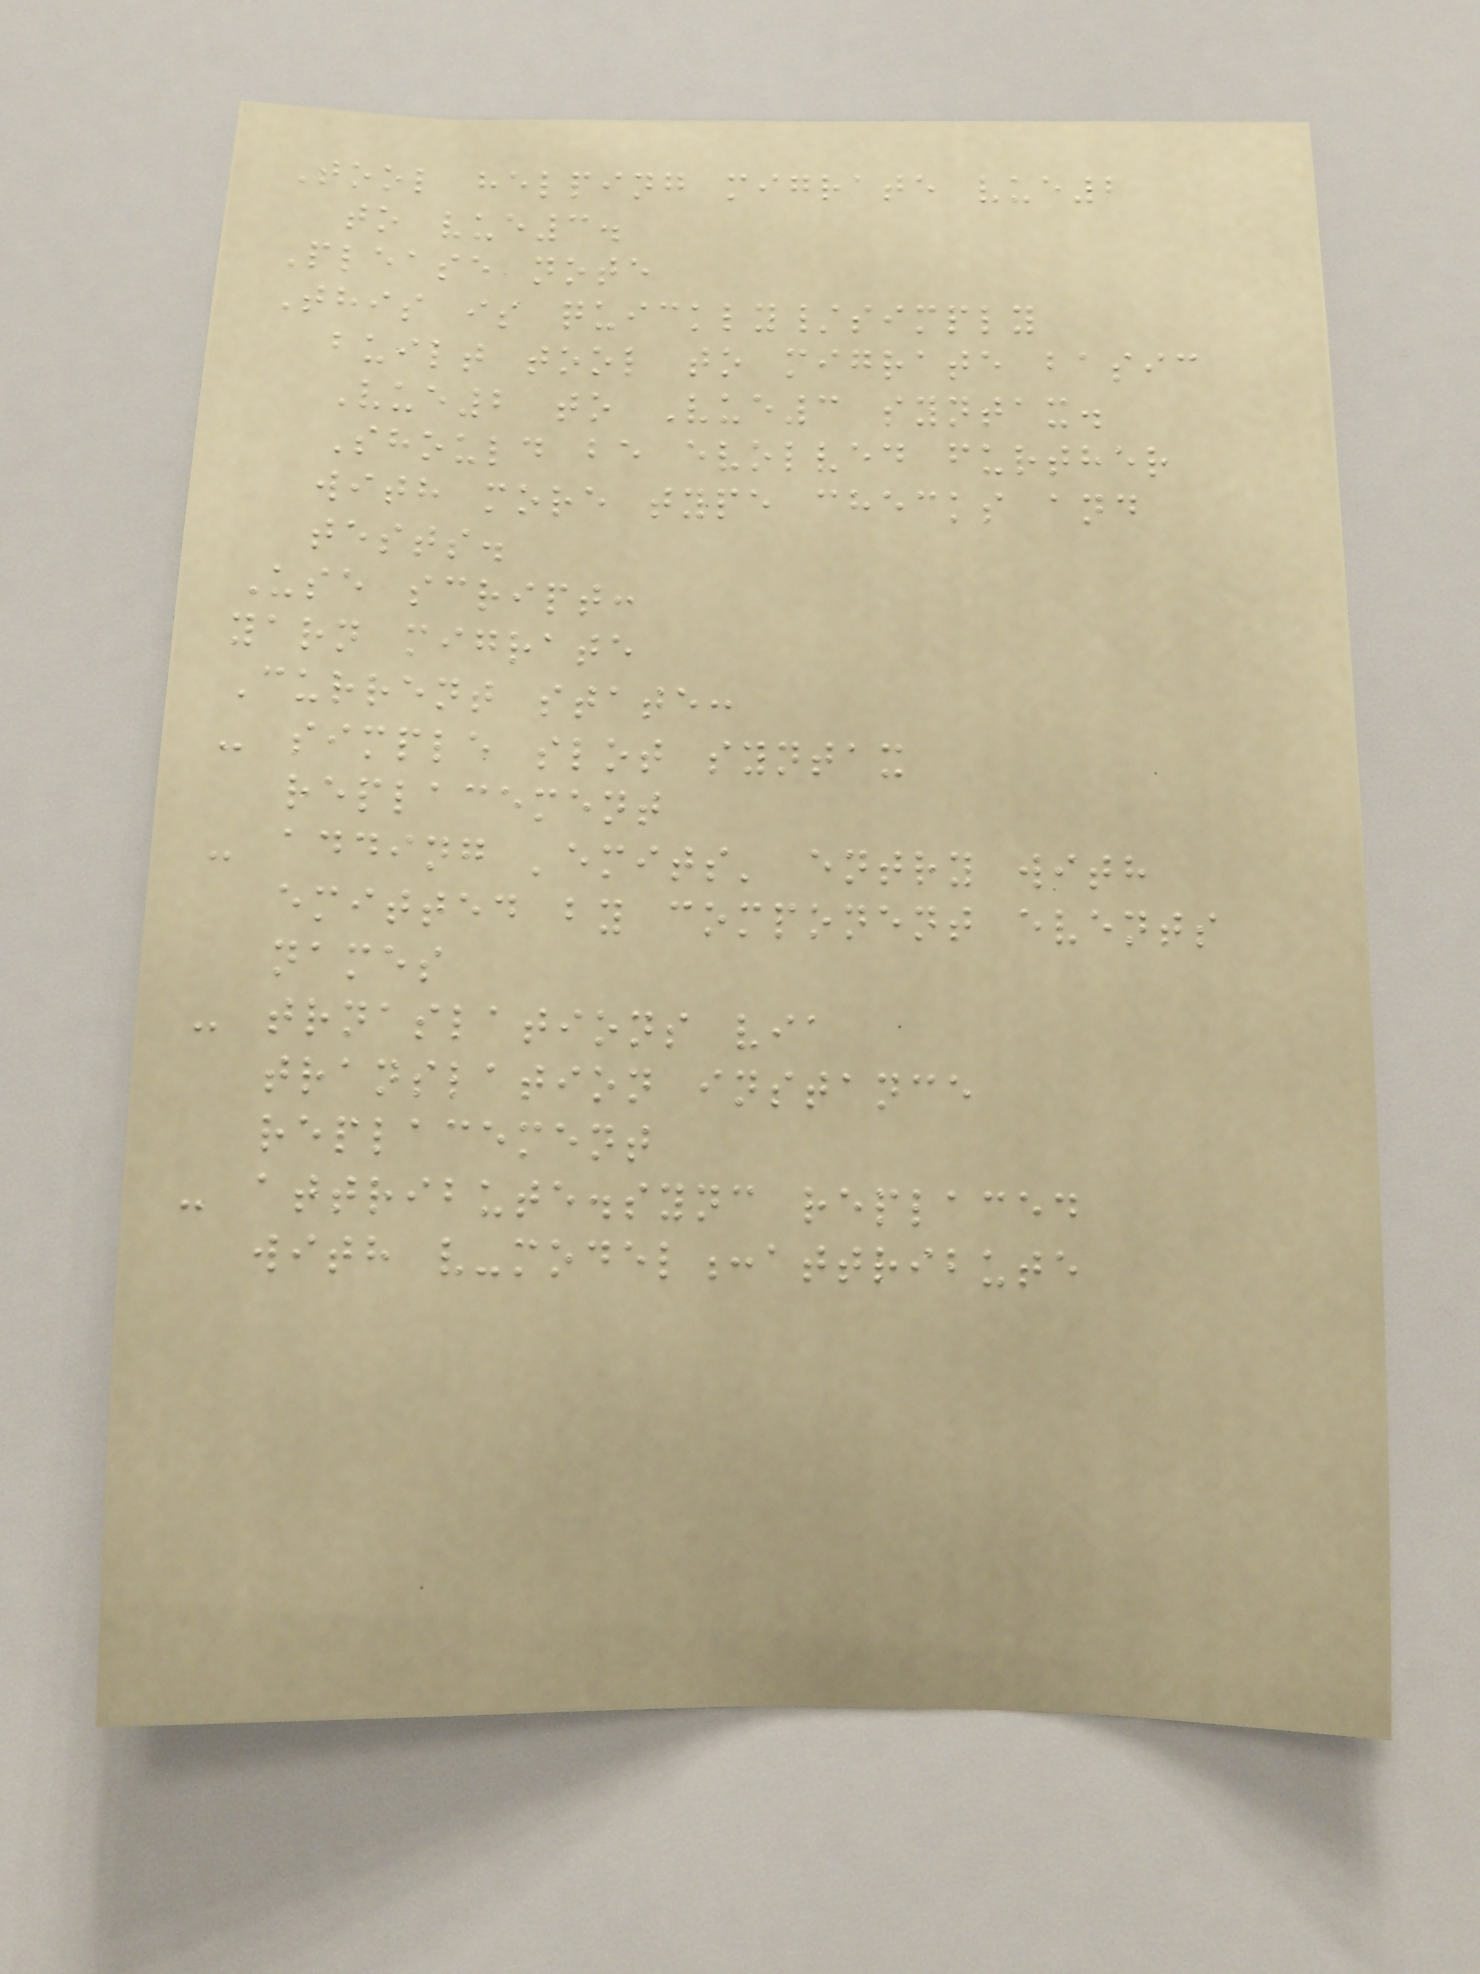Tool helping migrate vue2
to vue3.
Please note
This is quickly/simply
built tool to migrate basic
Vue2 to Vue3 syntax.
Should be evolved further
with more type checks and
tests.
Use script:
yarn migrate
Current state:
- simple slot syntax
replacement
- adding 'emits' entry with
emitted by component events
names
- trnaslations via
translation instance
replacement
- attribute.sync replaced
with v-model:attribute
